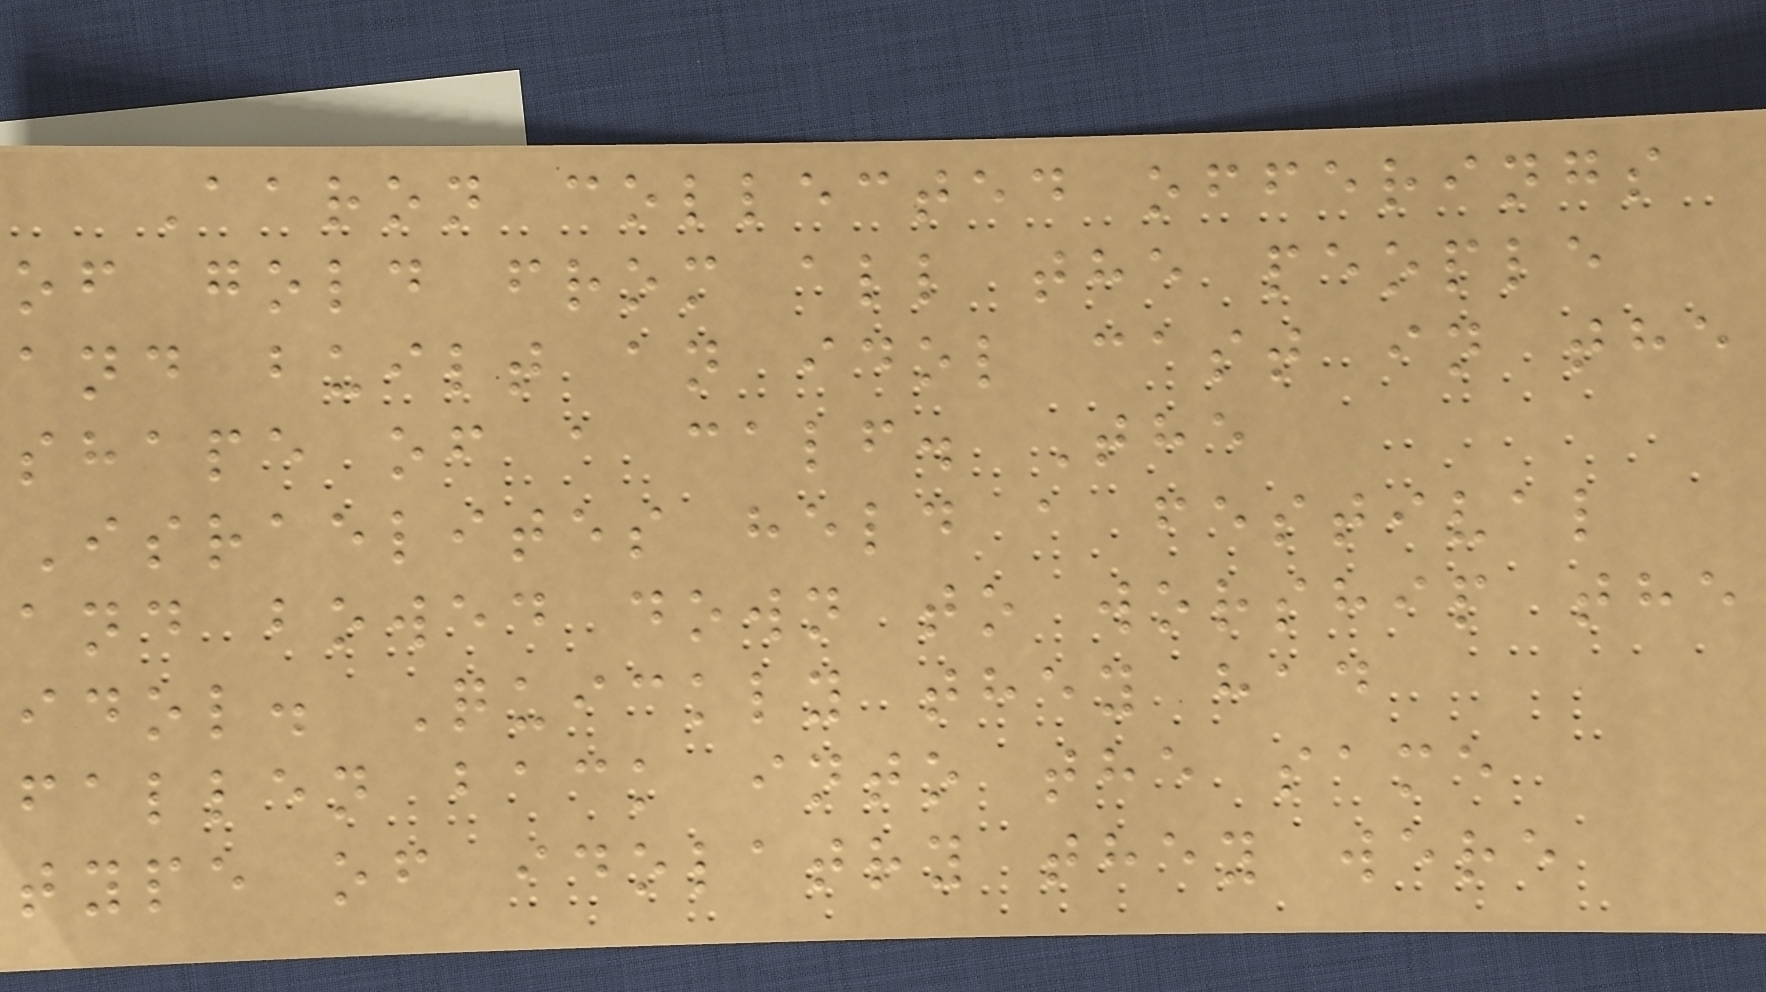Aaron collected offerings
of gold from all the people
and built an idol cast in the
shape of a calf. The
Israelites held a festival
and bowed down to worship the
idol. Quickly they had
fallen back into the same
type of idolatry they were
